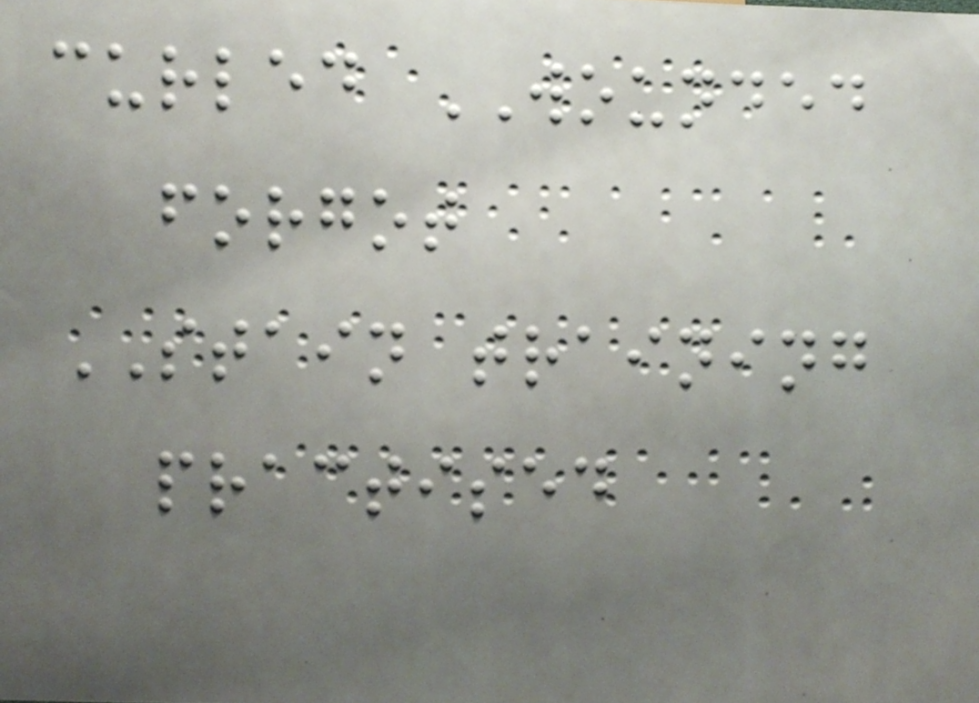curled WOUNDED
forgot
STAIN training
practised
